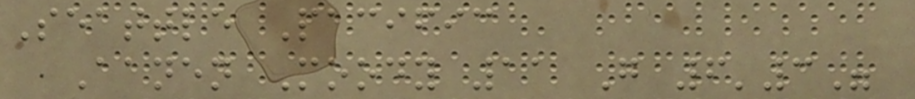Seattle Pacific
Aanen Moody 11 G 6'3"
